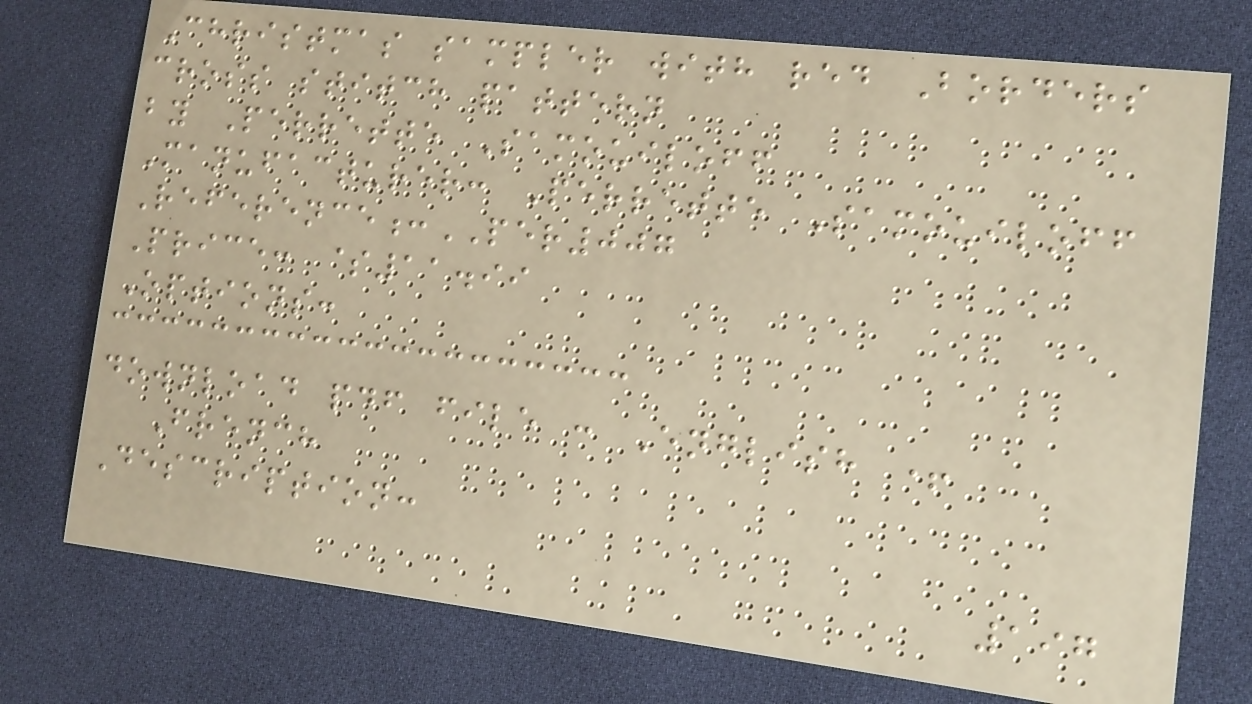Christmas sampler with red Borders
cross stitch pattern
by Perrette Samouiloff
Manufacturer: Perrette Samouiloff
Reference:PER007
Price: $11.99
Options:
download pdf file : English +
French
Description:
197
